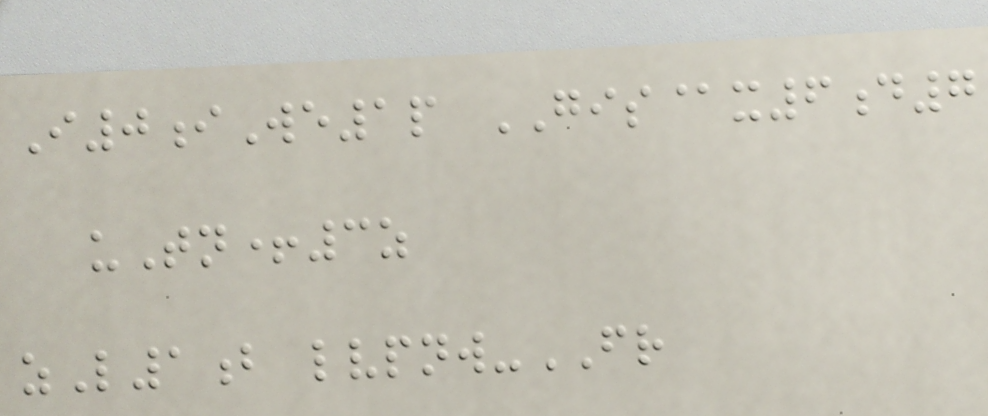I0iWe1p GIS@x6d7
uTn+3z
zL1b lvpnw-FR
